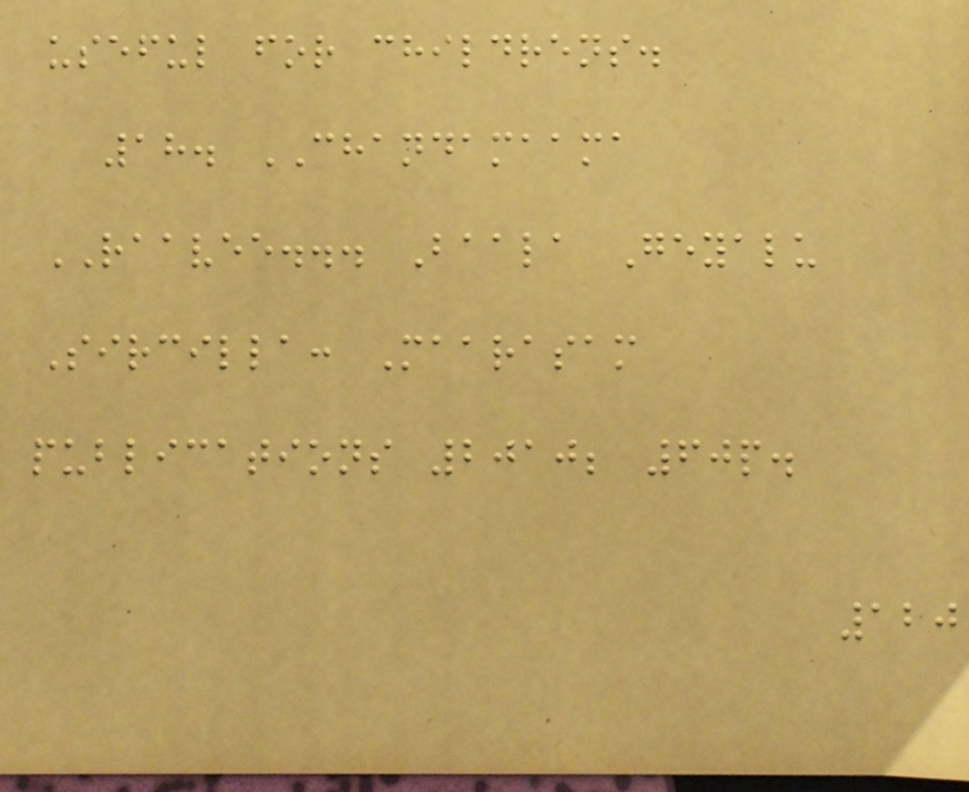useful for childrens.
18. CHANDAMAAMA
RAAVEE... Baala Geyalu
Sircilla: Maarasam
publications 2010; 60p.
120
